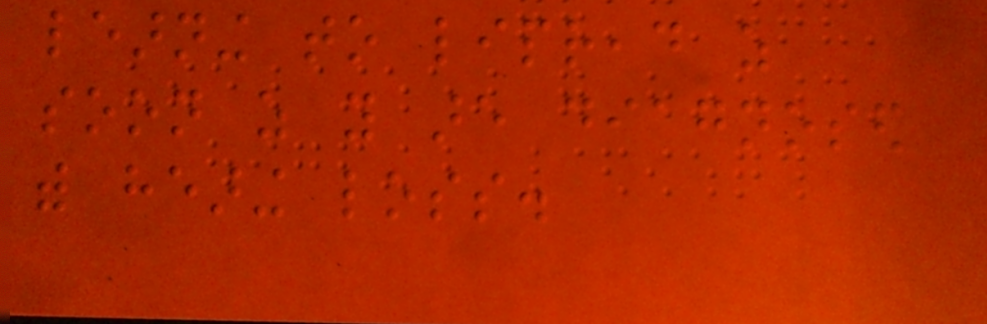learning to lipread as
soon as you are diagnosed
with hearing loss.
